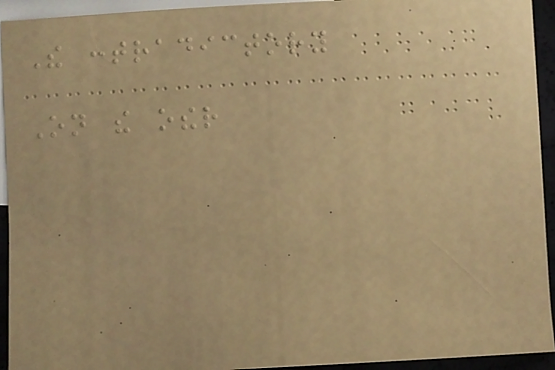The contradictory
On the other
